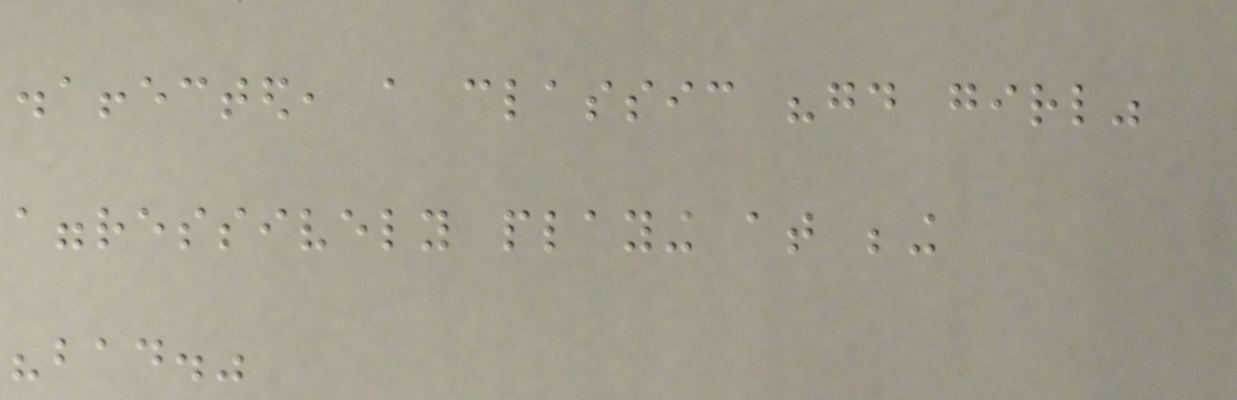disaffected, a classic "good girl"
aggressively playing at being
"bad."
